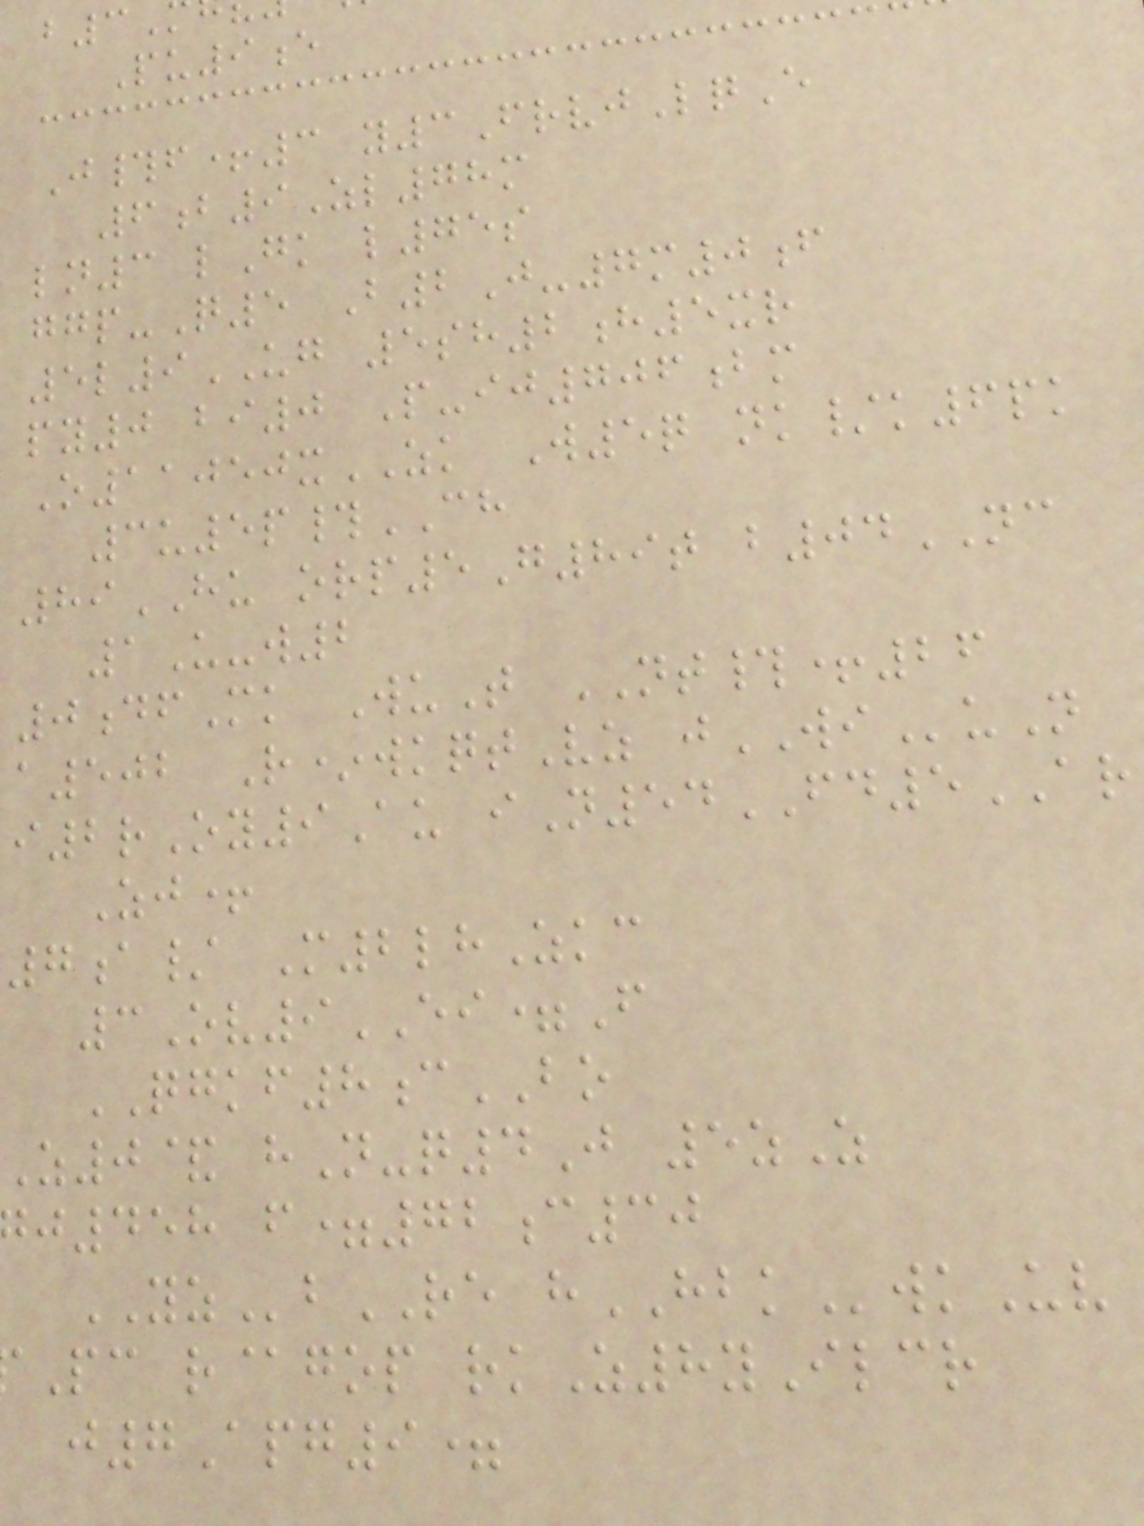Pu9e
J#f+3 y3FrvjLqE
6b9Zl78m
ln3 lGk l75s
ggp-Q5 B2J-7m0f
5l9UG 5sh2h5xr
py0 bi0 P-ij706bm
O11050xZK W5q nk/k6pk
3u5p#CH
89HU orp5G89t b04NC
1U-w2
0dfMk WuT NT#+26
a502 R*wkqtVz jWIuN
i2rOy9Au iN54FD5AR
Zj+
7a/ M2lhZkc
3Ov9EI=F
QGKF8cBO
Z0& hN-q4J 5zZ
j458 f=72c30
YZbRE hHBKwkUv
Pc r@gop rkZ8yIlcr
j7Apg9=
